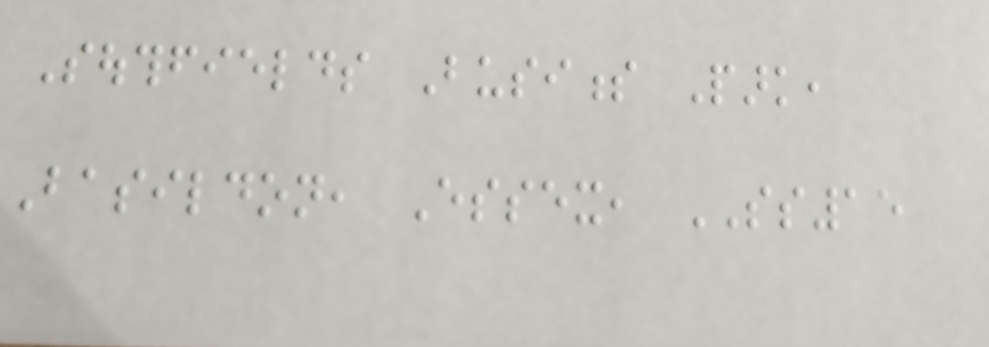Southfields Business Park,
Basildon, Essex, SS15
